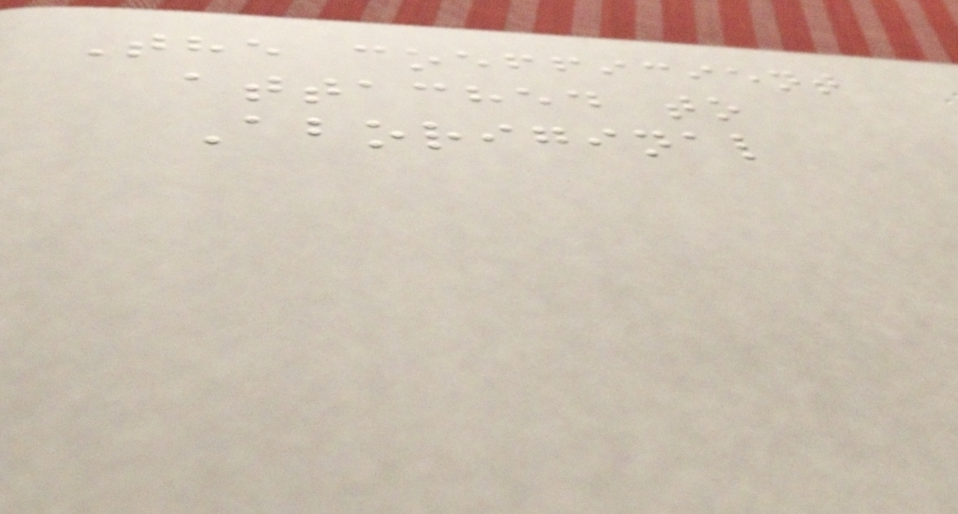The coefficient
attached to
Aboriginal
